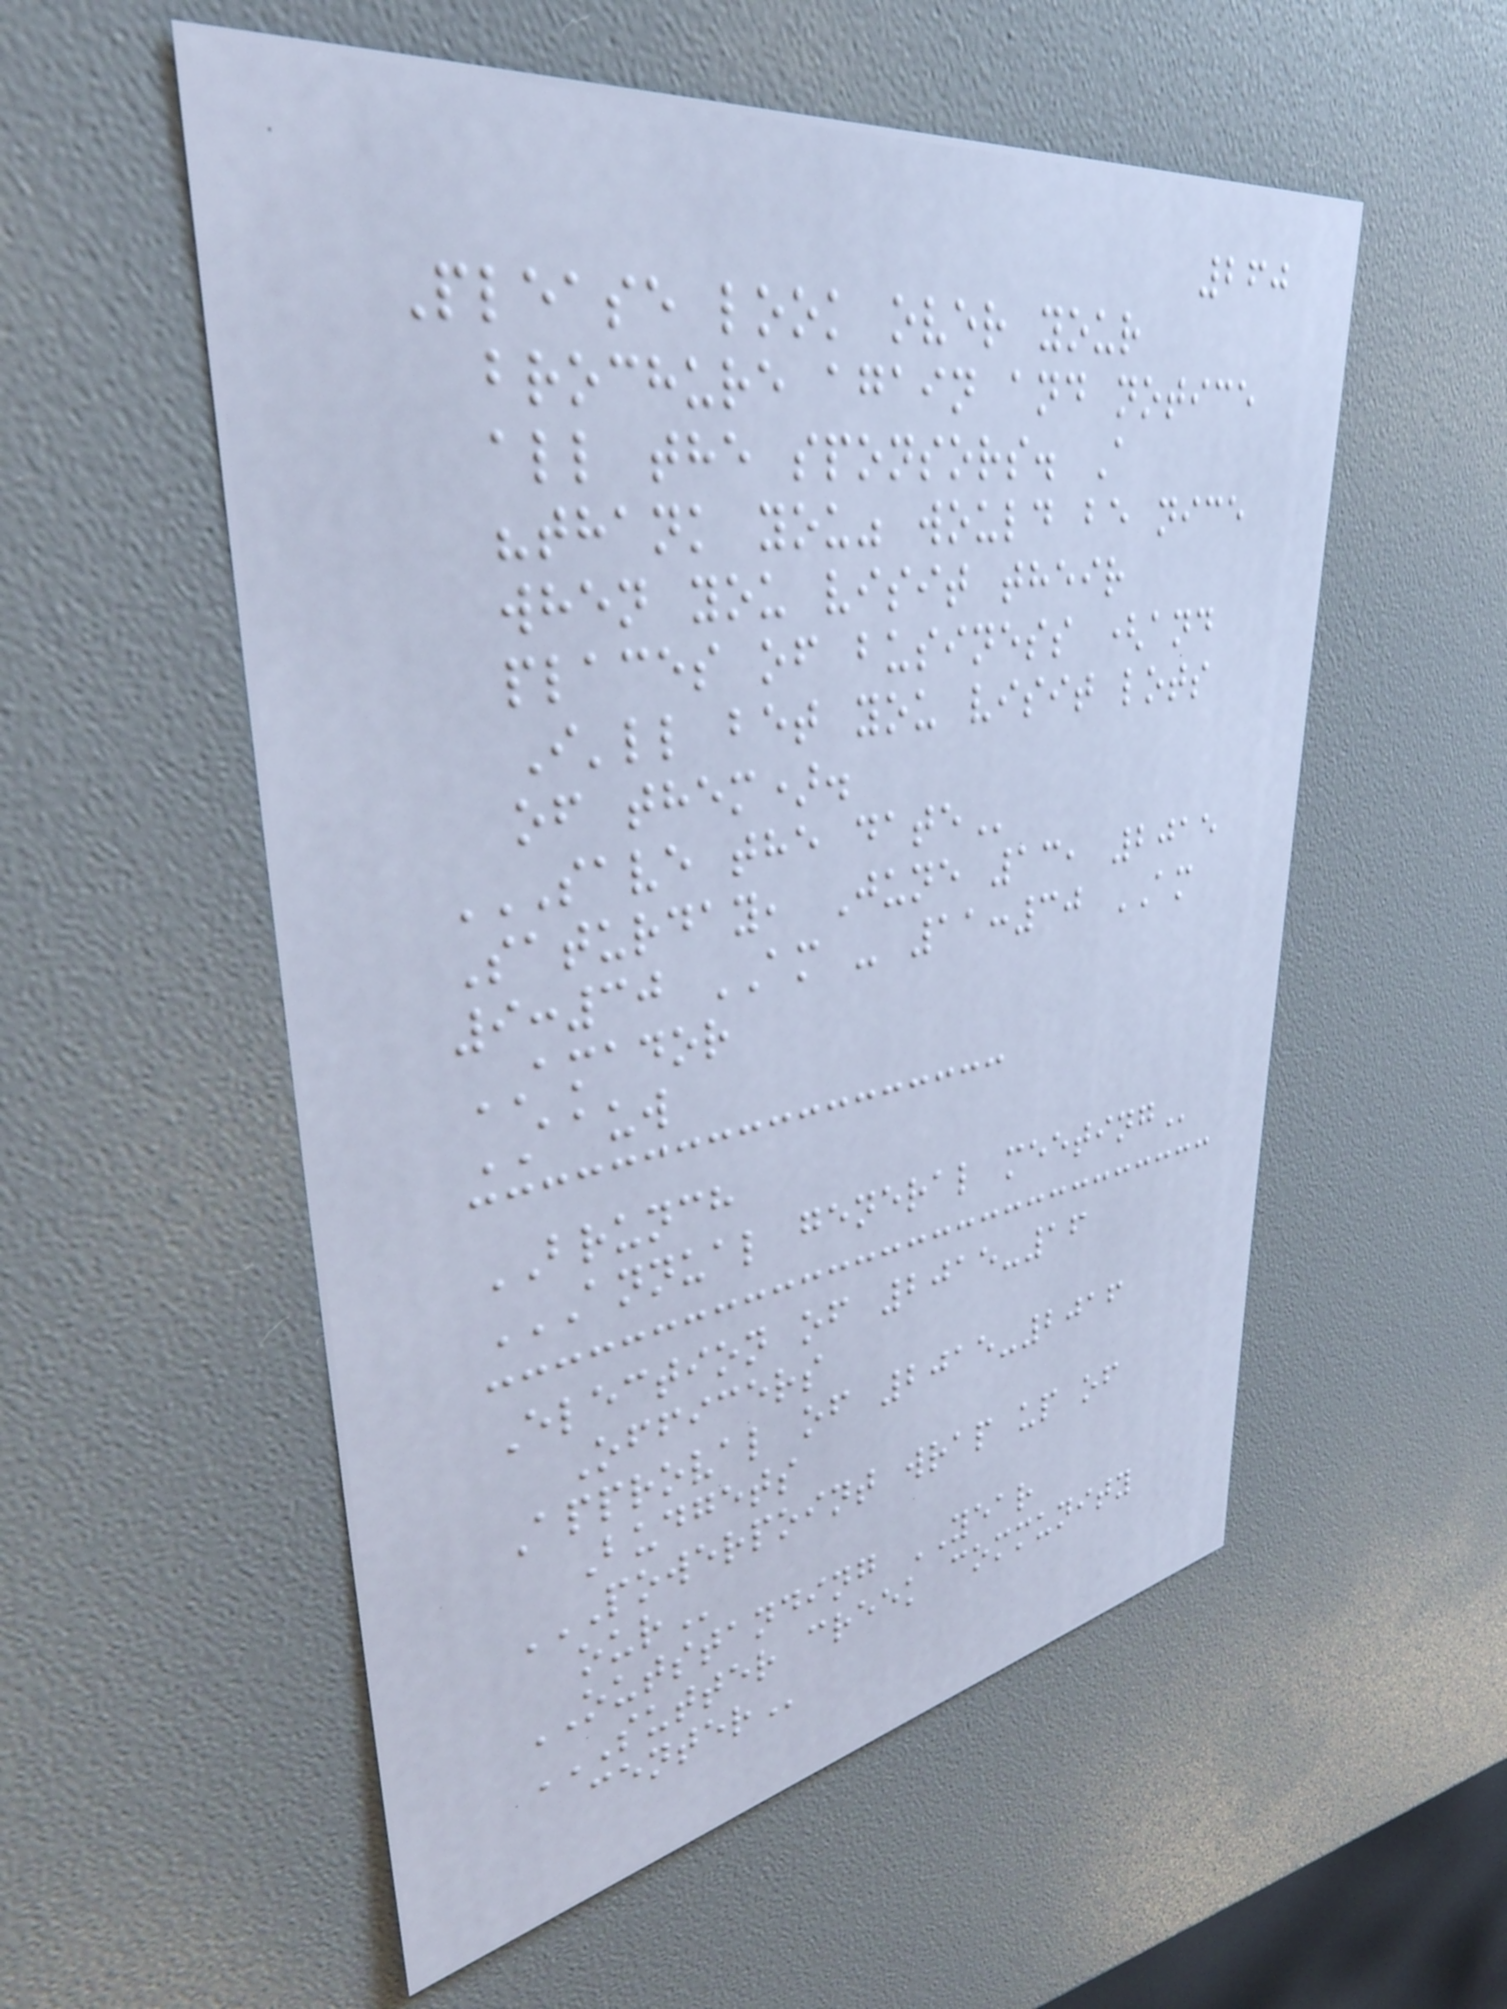260
Please look over your
brochure again and notice
all the sponsors. A
"thank you" would be nice
when you visit their
places of business (and
I'll bet you visit lots
of them).
SAVE THE DATE
Saturday, June 13, 2015
9:30 AM - 11:30 AM
AMADOR
AAUW
BRUNCH
ANNUAL GENERAL MEETING
Election of 2015-16
Officers
Approval of 2015-2016
Budgets
POWERPOINT WRAP UP OF
OUR
OUTSTANDING YEAR
SUTTER CREEK COMMUNITY
CENTER
